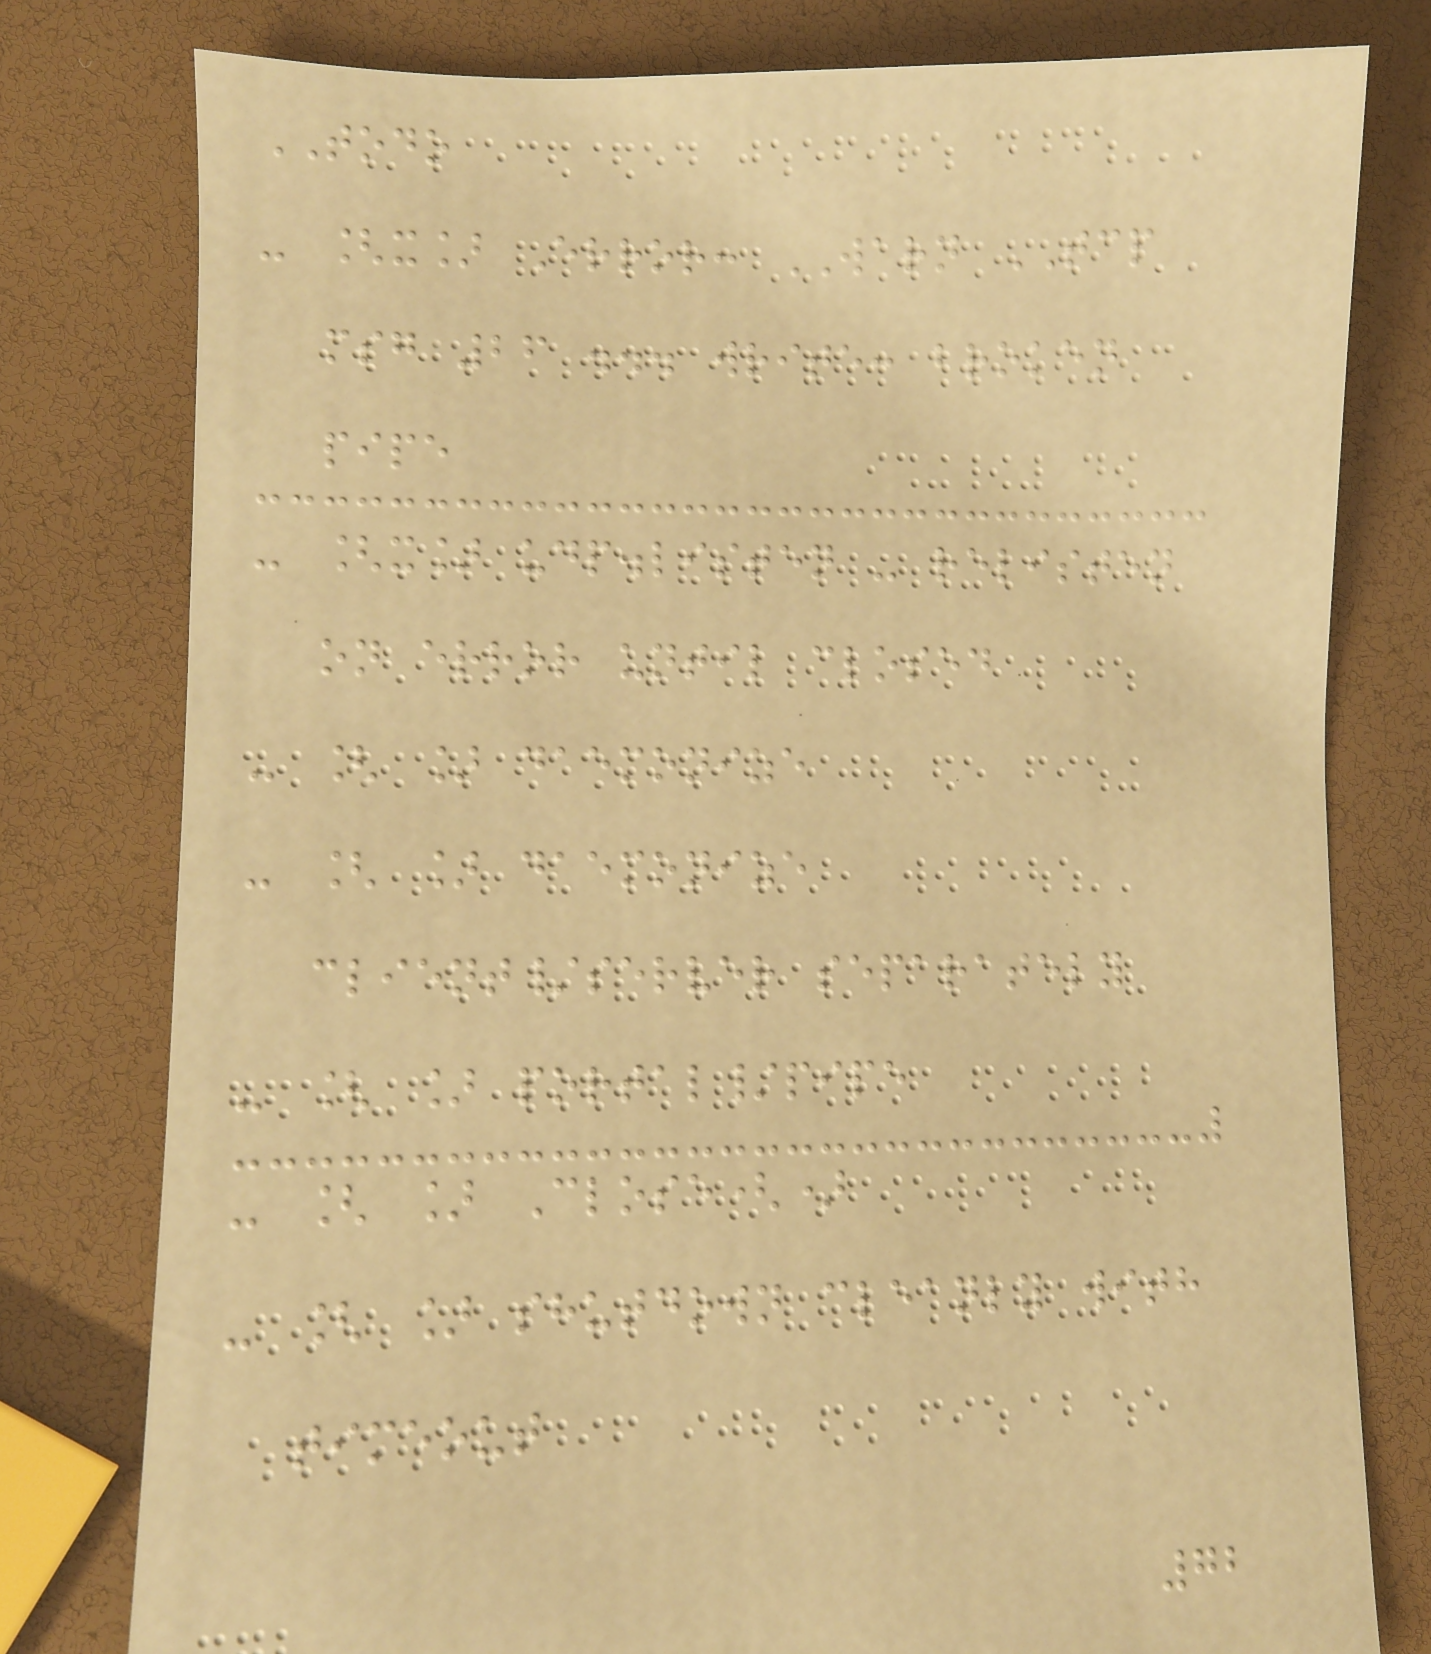TODO
- [x] Error: WARN TCP
msg 26 ... write: broken
pipe
- [x] udp.listen - relisten
on error until closed
- [ ] daemonize
- [ ] daemonize
client/server separately
- [ ] portal/pipe
- [ ] Close()
- [ ] shutdown cleanly with
timeout
72
